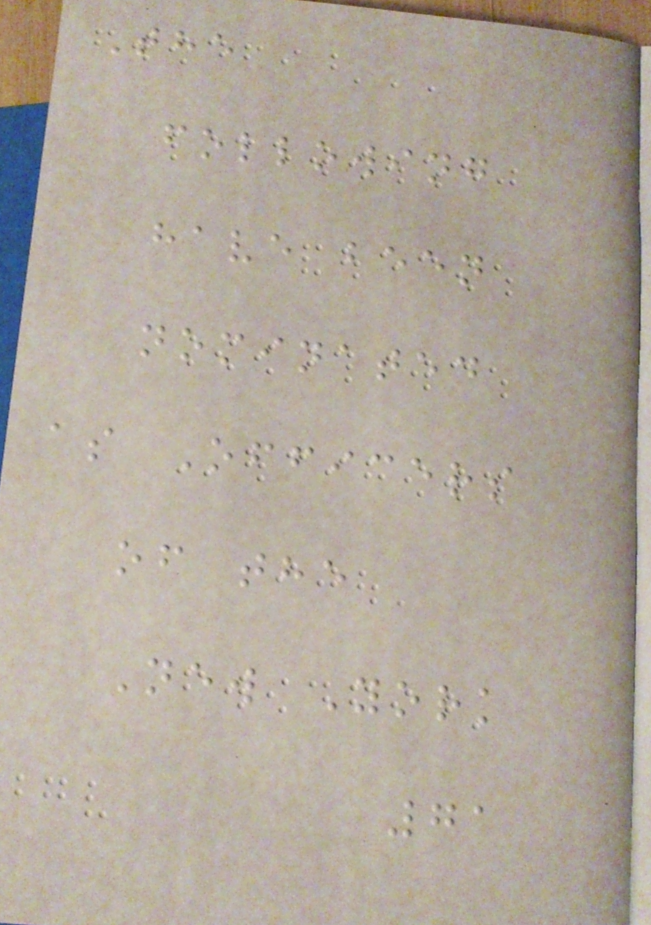The
following
have been
nominated
as Officers
of the
New York
71
